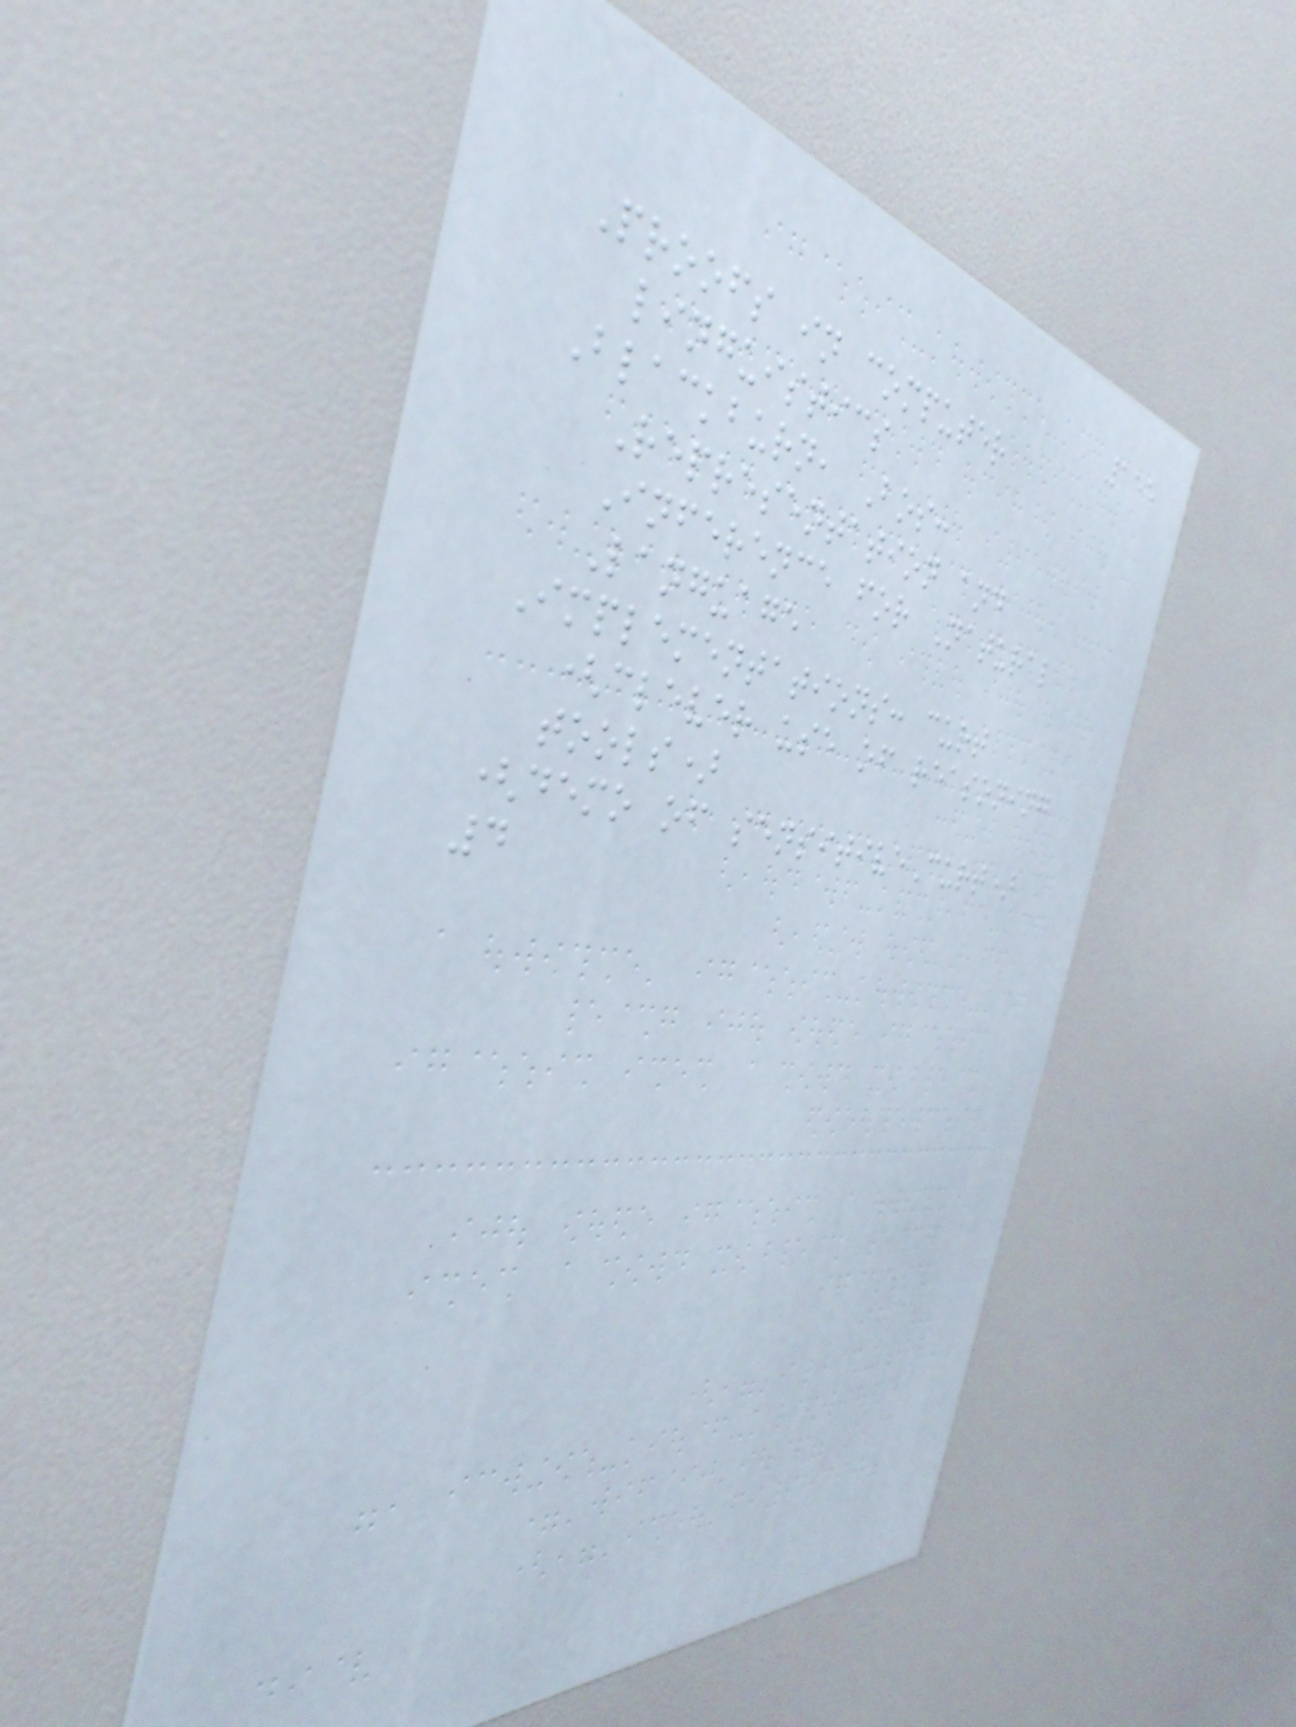155
Proofs in computer
linguistics
Blackburn, Bos:
Representation and
Inference for Natural
Language
Implementations: curt
(clever use of reasoning
tools)
(demo of sensitiveCurt)
4
